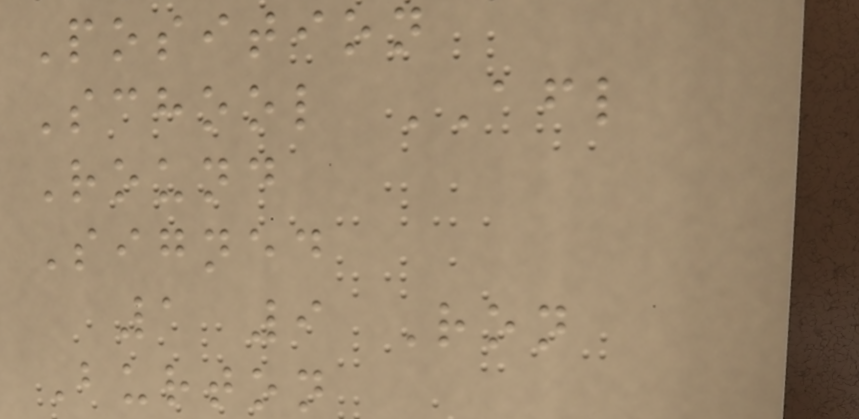Position
School AFL
Round
Signed
1 9 Ron
Burton
